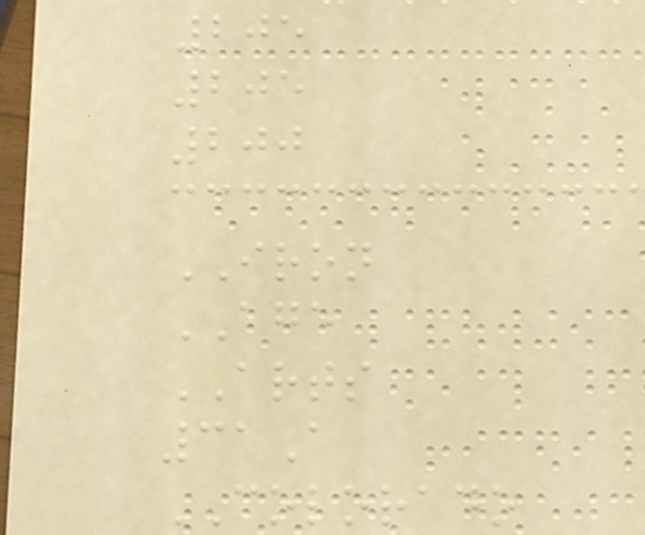205
205
200
IRON
AGE
ARTS
31A
COLORADO
